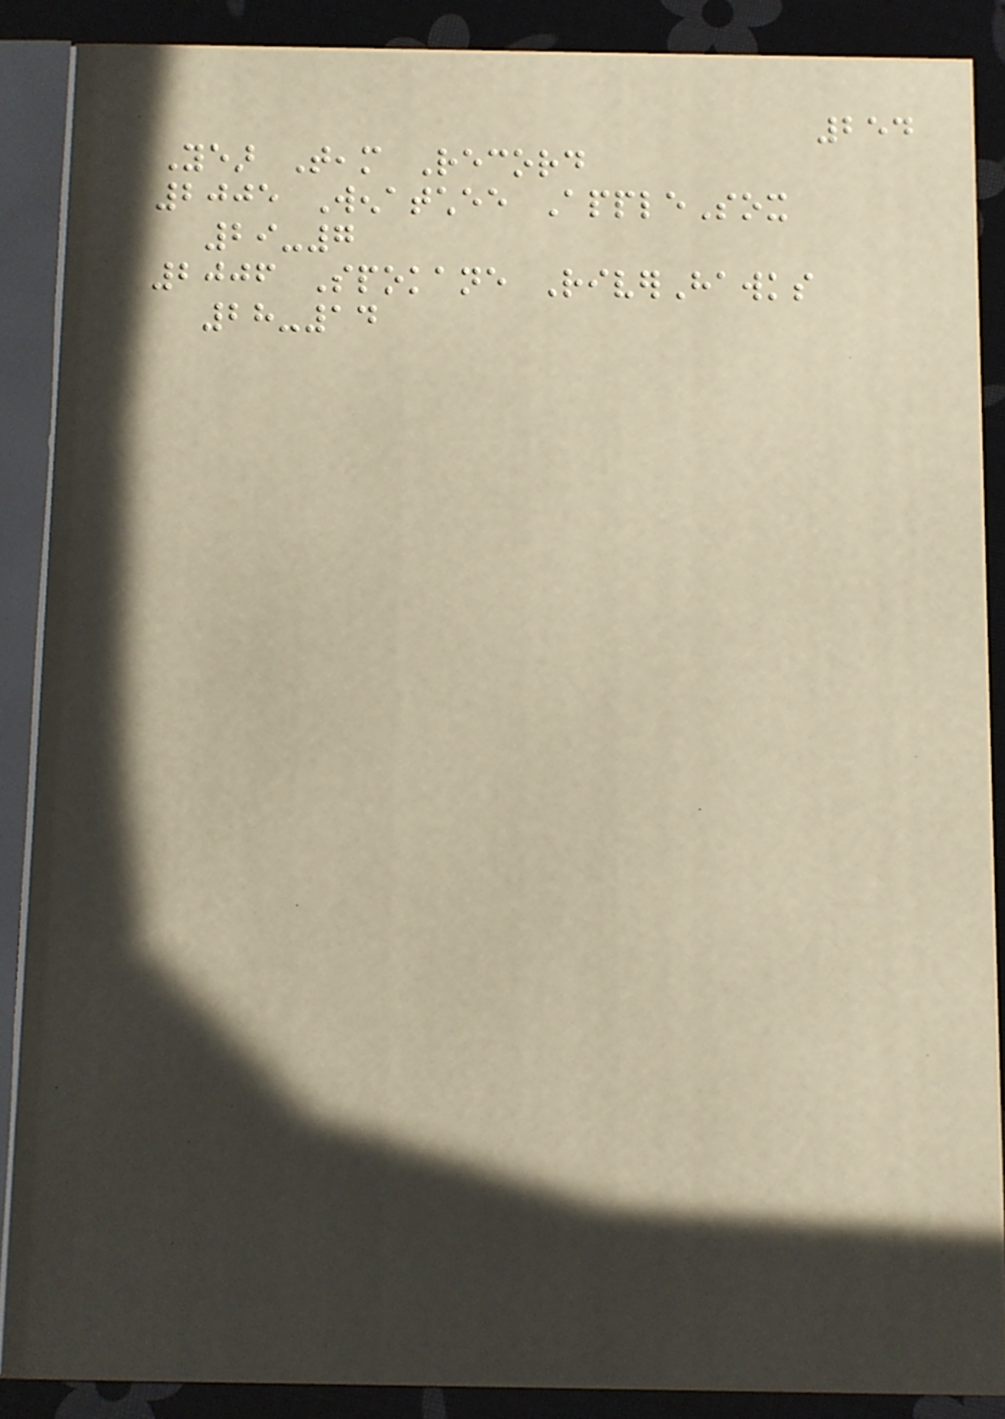254
Year Team Record
2005 Wenatchee AppleSox
29-7
2006 Spokane RiverHawks
28-14
